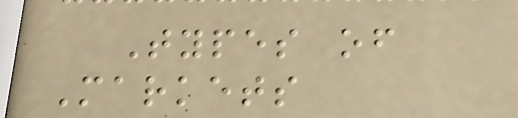Types of
Markets
